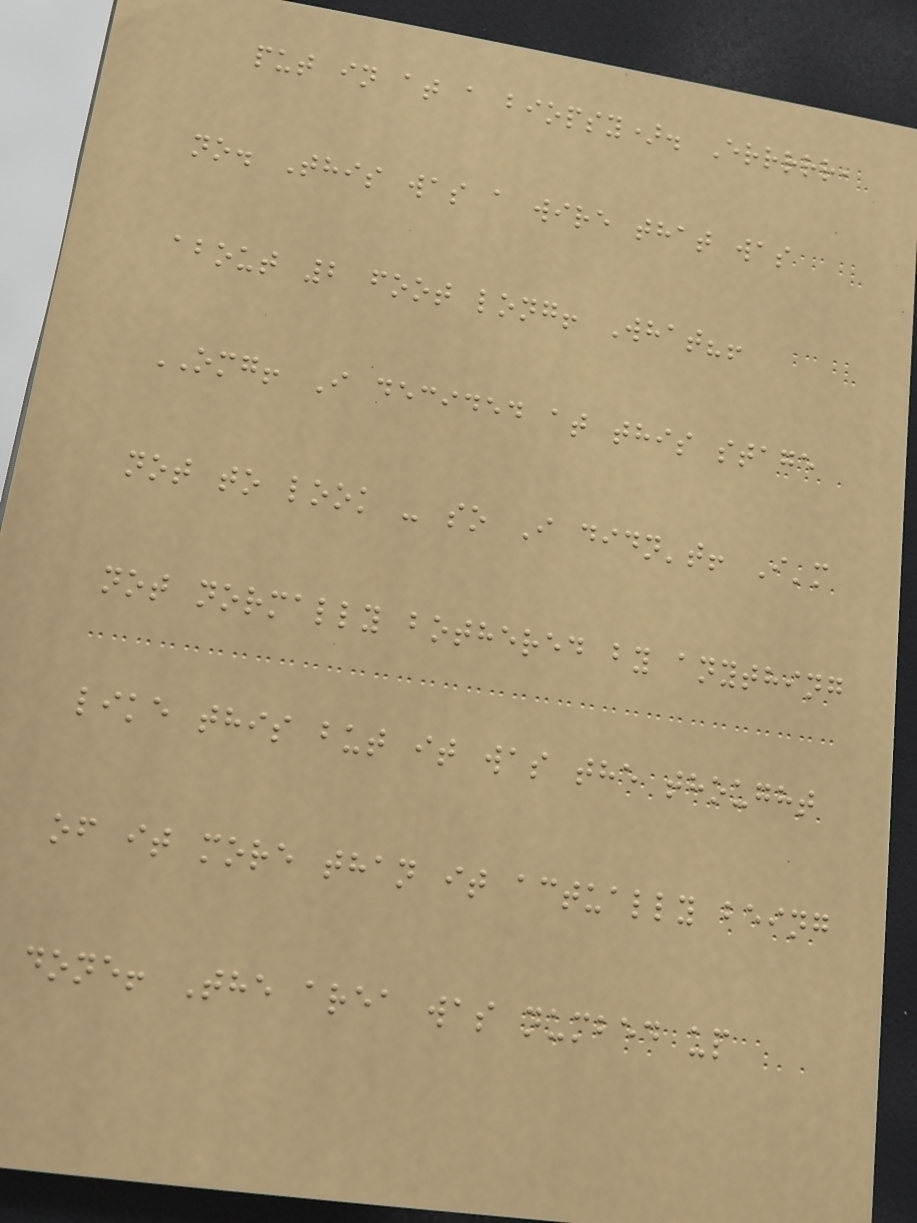put in at a biopsy). Errrrr,
no. This was a wire that was
about 2 foot long! What?!
OMG! I decided at this stage
not to look - so I didn't! I'm
not normally bothered by anything
like this but it was the thought
of it more than it actually being
done! The area was numbed up
